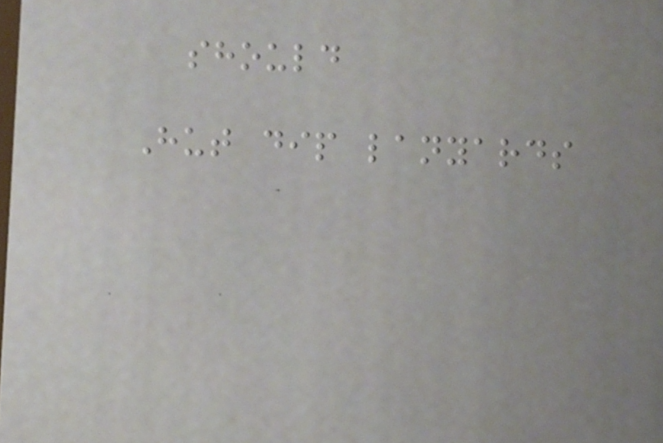should
Hut dip lanyards
